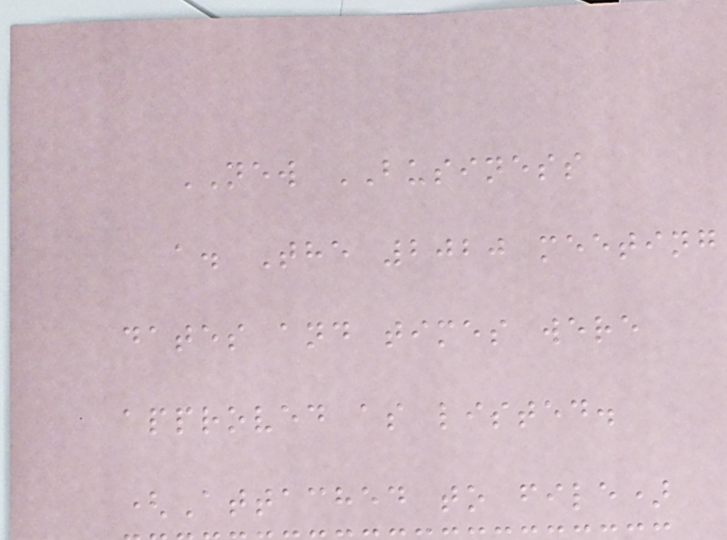NEW BUSINESS
a. The 2020 meeting
dates and times were
approved as listed.
(Attached to file)
